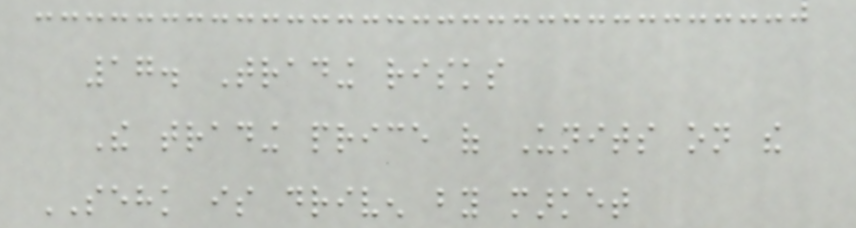17. Trading risks
The trading price of Units on the
SEHK is driven by market
